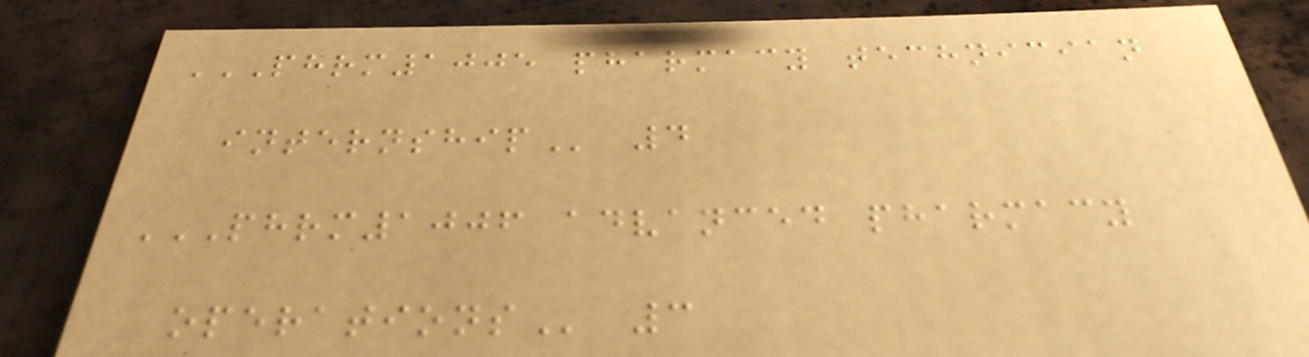PHRM1005 PHARMACY TECHNICIAN
INTERNSHIP 4
PHRM1006 ADVANCED PHARMACY
OPERATIONS 3
